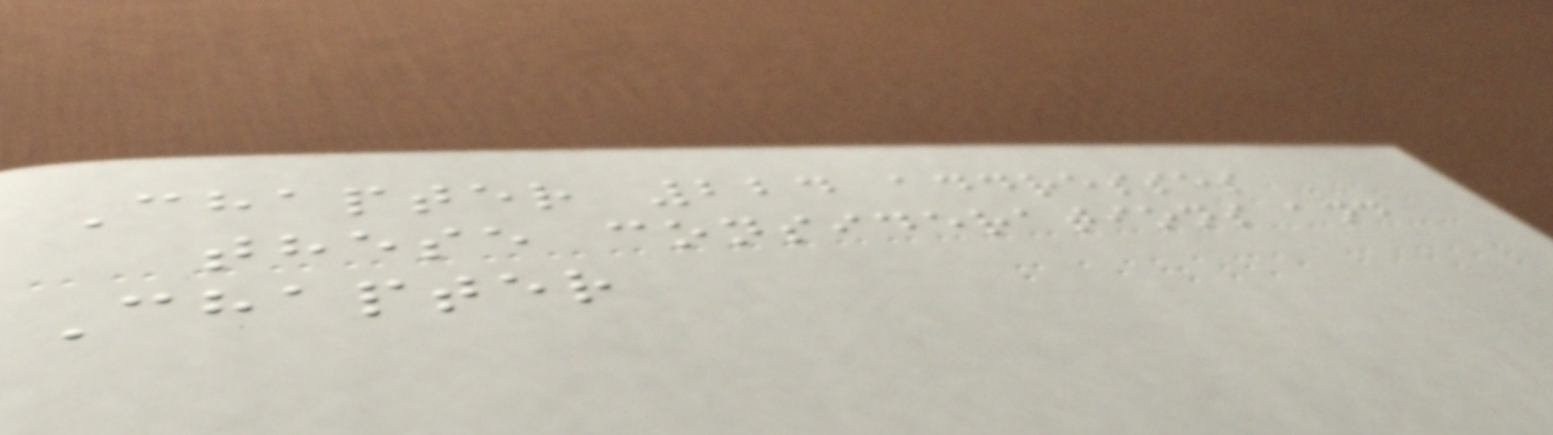Chapter 224 addresses
these considerations and
Chapter
